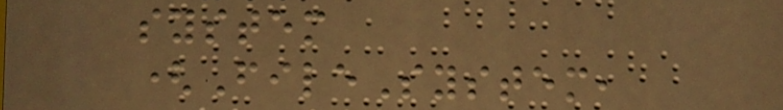system
(FileSystem,
